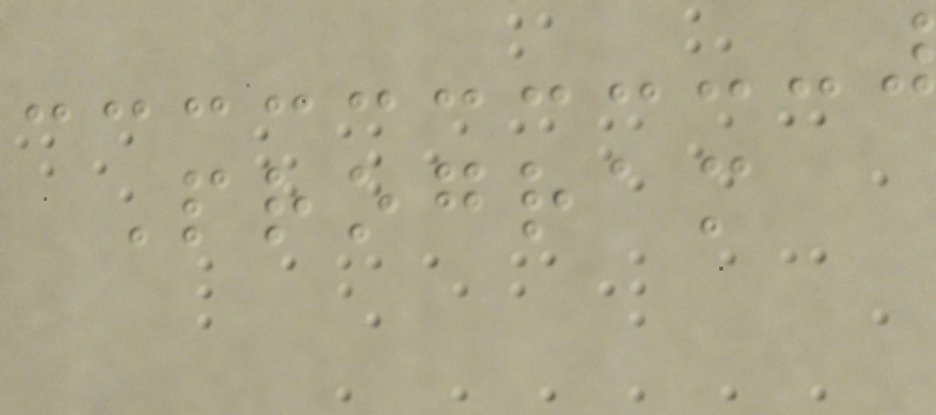Program
